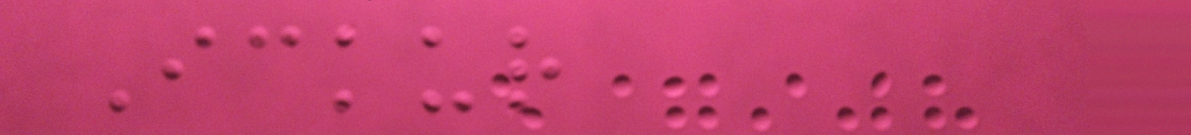Ickur
